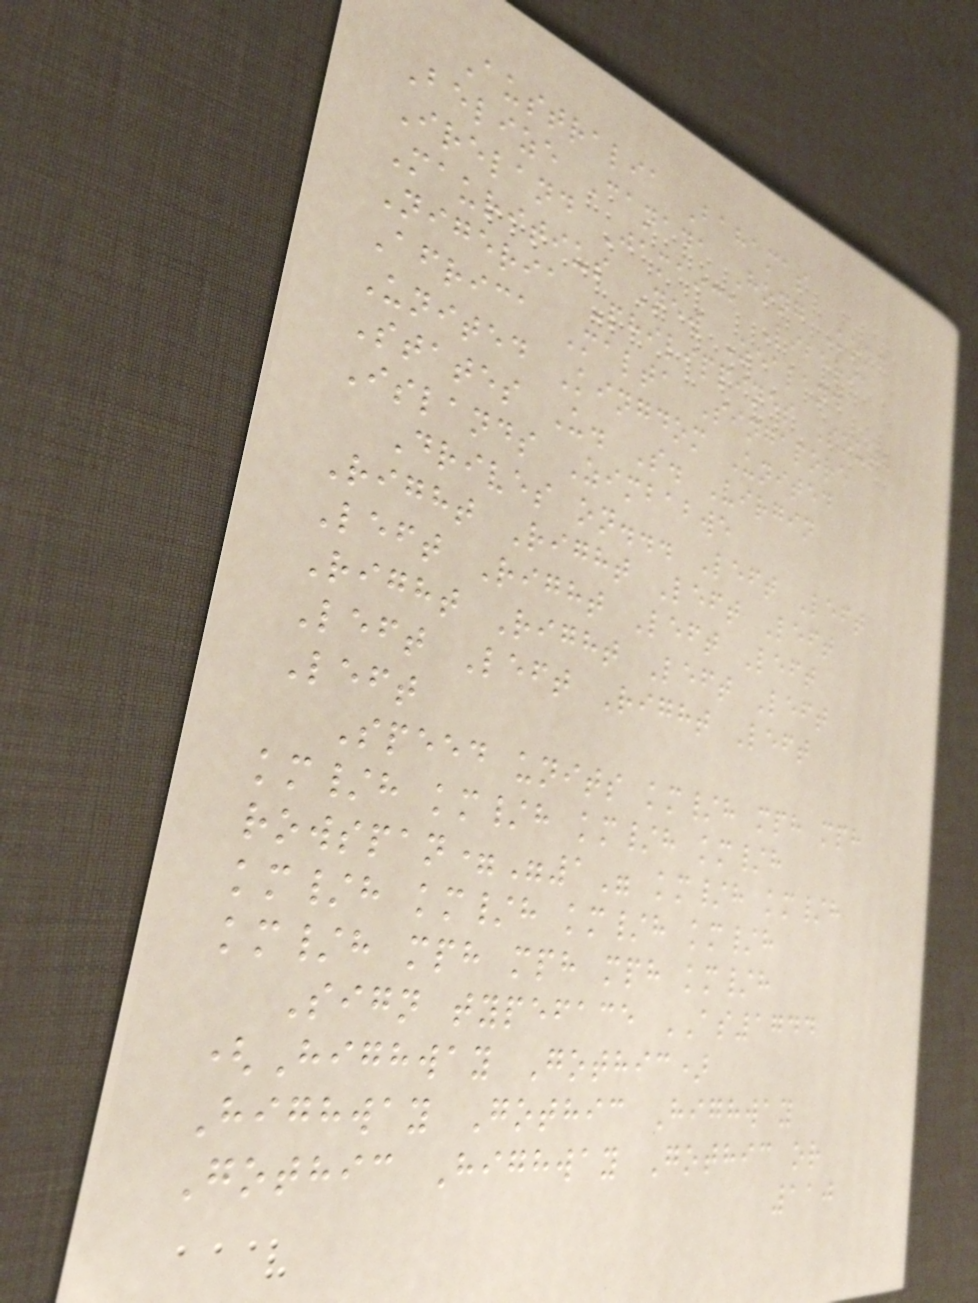Australia Bahamas
Belize Canada Hong Kong
Ireland Jamaica Liberia
Mauritius New Zealand
Nigeria Philippines South
Africa Malta Singapore
United Kingdom United
States U. S. Virgin
Islands Zimbabwe
Drives on... Left Left
Right Right Left Left
Left Right Left Left
Right Right Left Left
Left Left Right Left
Left
Speed units km/h mph mph
km/h km/h km/h km/h
rowspan="1" km/h km/h
km/h km/h km/h km/h
km/h mph mph mph km/h
Sign typeface AS1744
(Highway Gothic)
Highway Gothic Highway
Gothic Highway Gothic or
110
